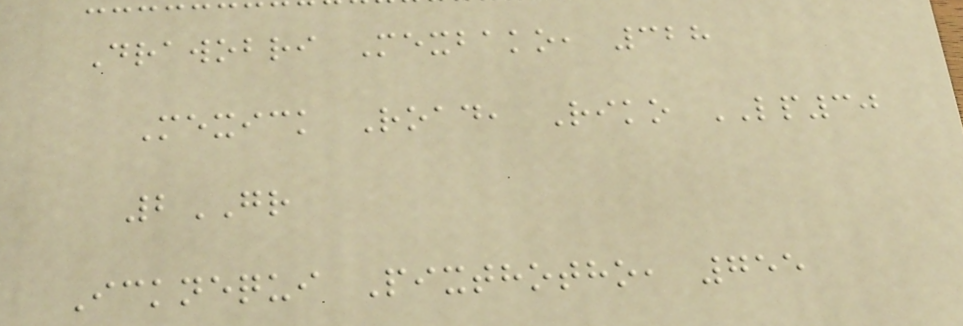Drawobri Mexbako, 328
Mexick Road, Riko LP30
2GR
Icknequi Pixthotho, 755
